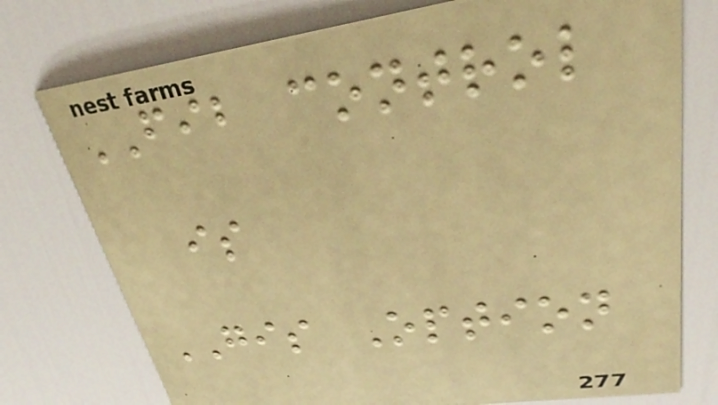FIB control
is
GIS Option
